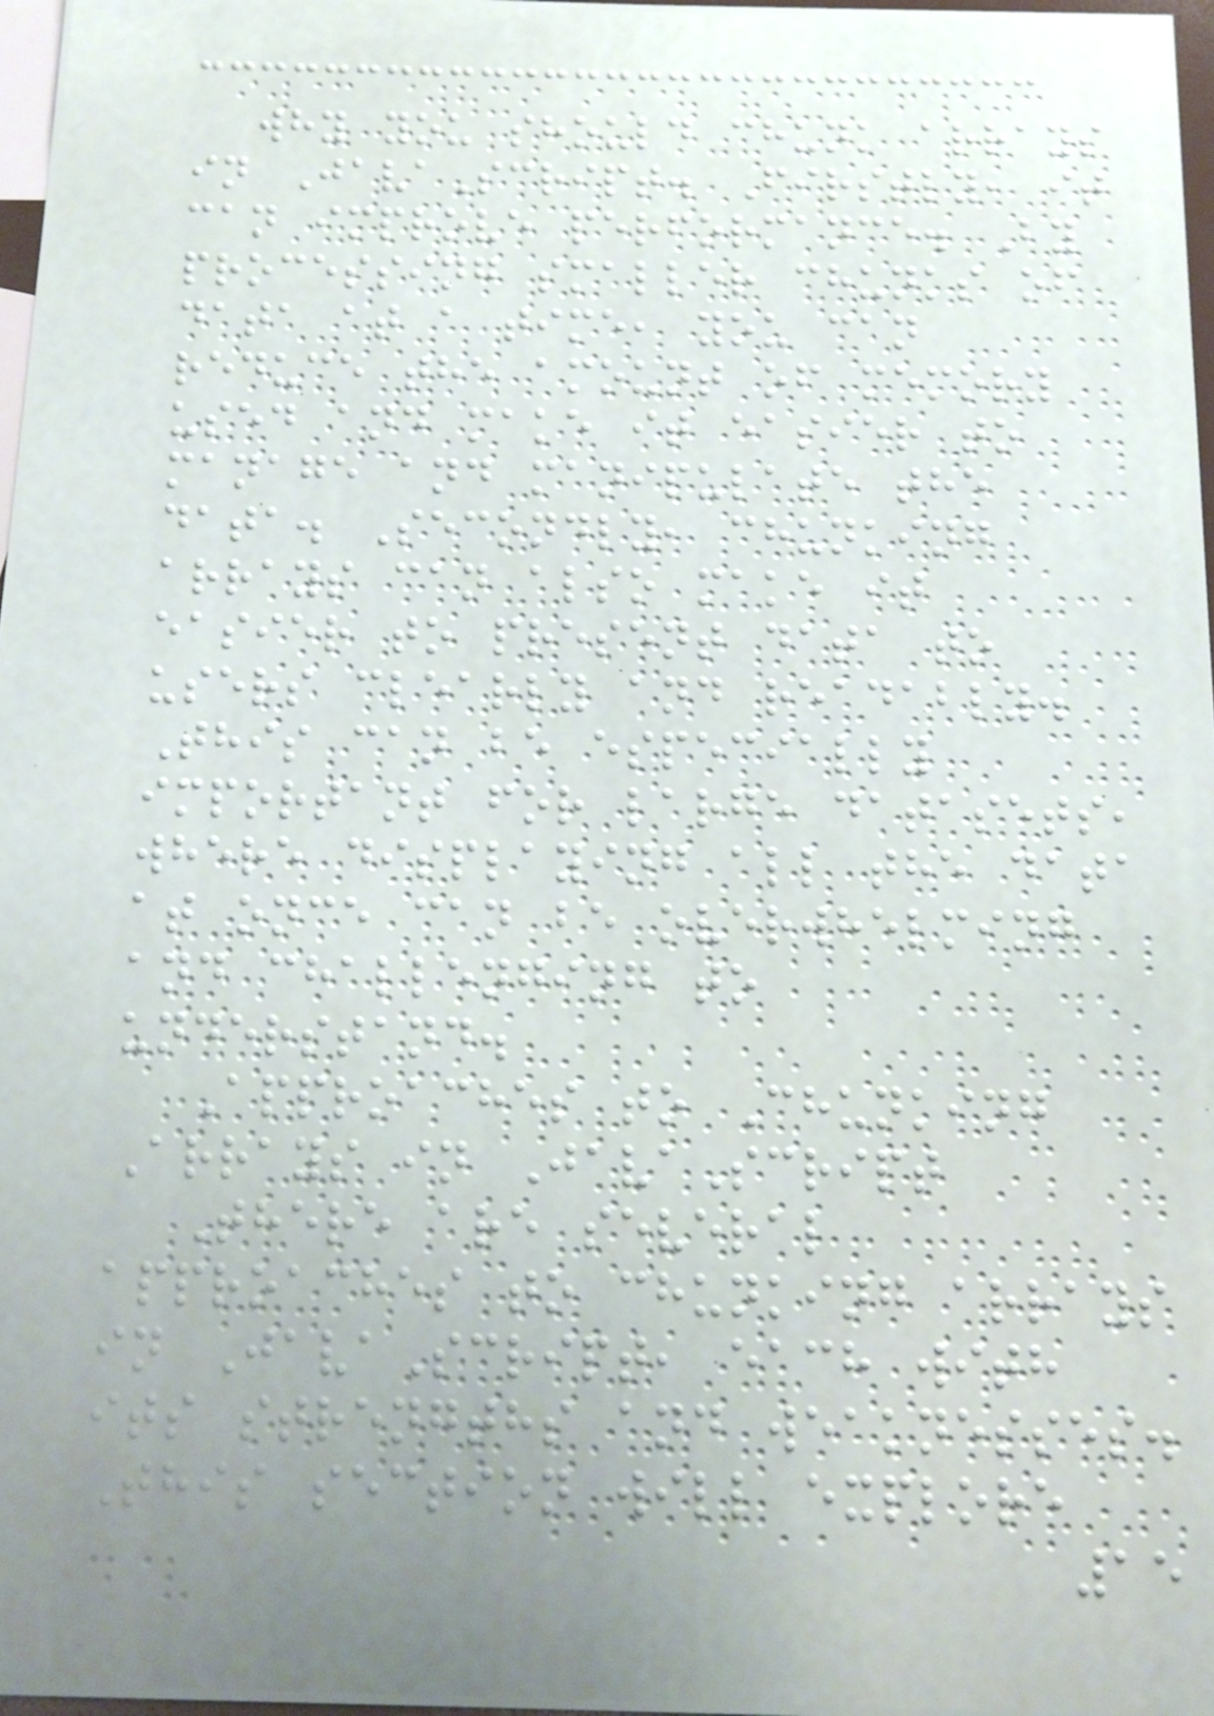why you should chunk arrays
in JavaScript. Firstly, it
can improve performance. By
processing smaller chunks of
data at a time, you can
reduce the amount of memory
used and make it easier to
manage and manipulate the
data. Secondly, chunking
arrays can also make it
easier to present data to
users clearly and readably.
This can be especially
important for large datasets,
where displaying all the data
at once can be overwhelming
and challenging to
understand.
Approaches to Chunking
Arrays in JavaScript
There are several
approaches to chunking arrays
in JavaScript, each with
its strengths and weaknesses.
This section will explore
15
